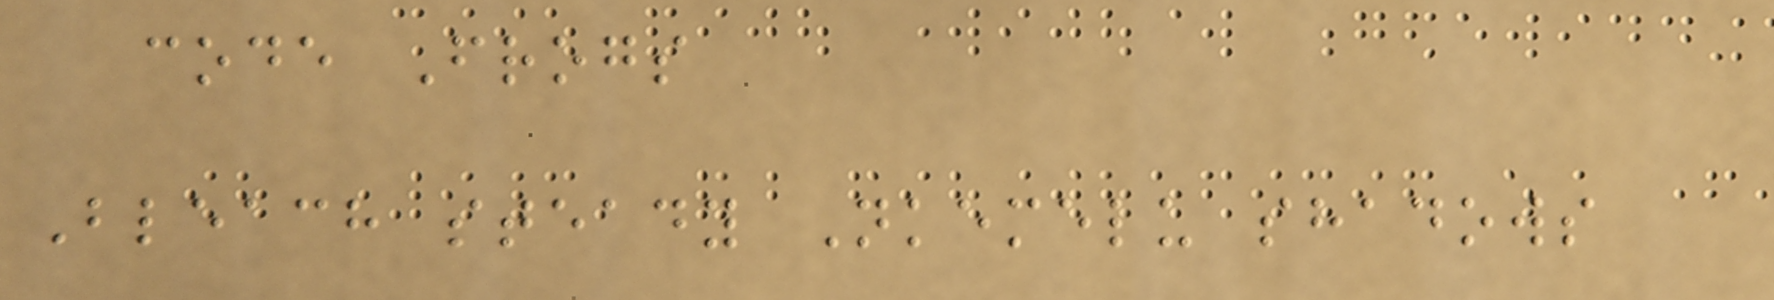code Frogs
Bleach steady Nkemelu shadows
